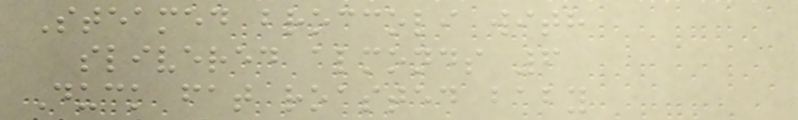Steamed broccoli with
slivered almonds 6
Duck fat roasted baby
